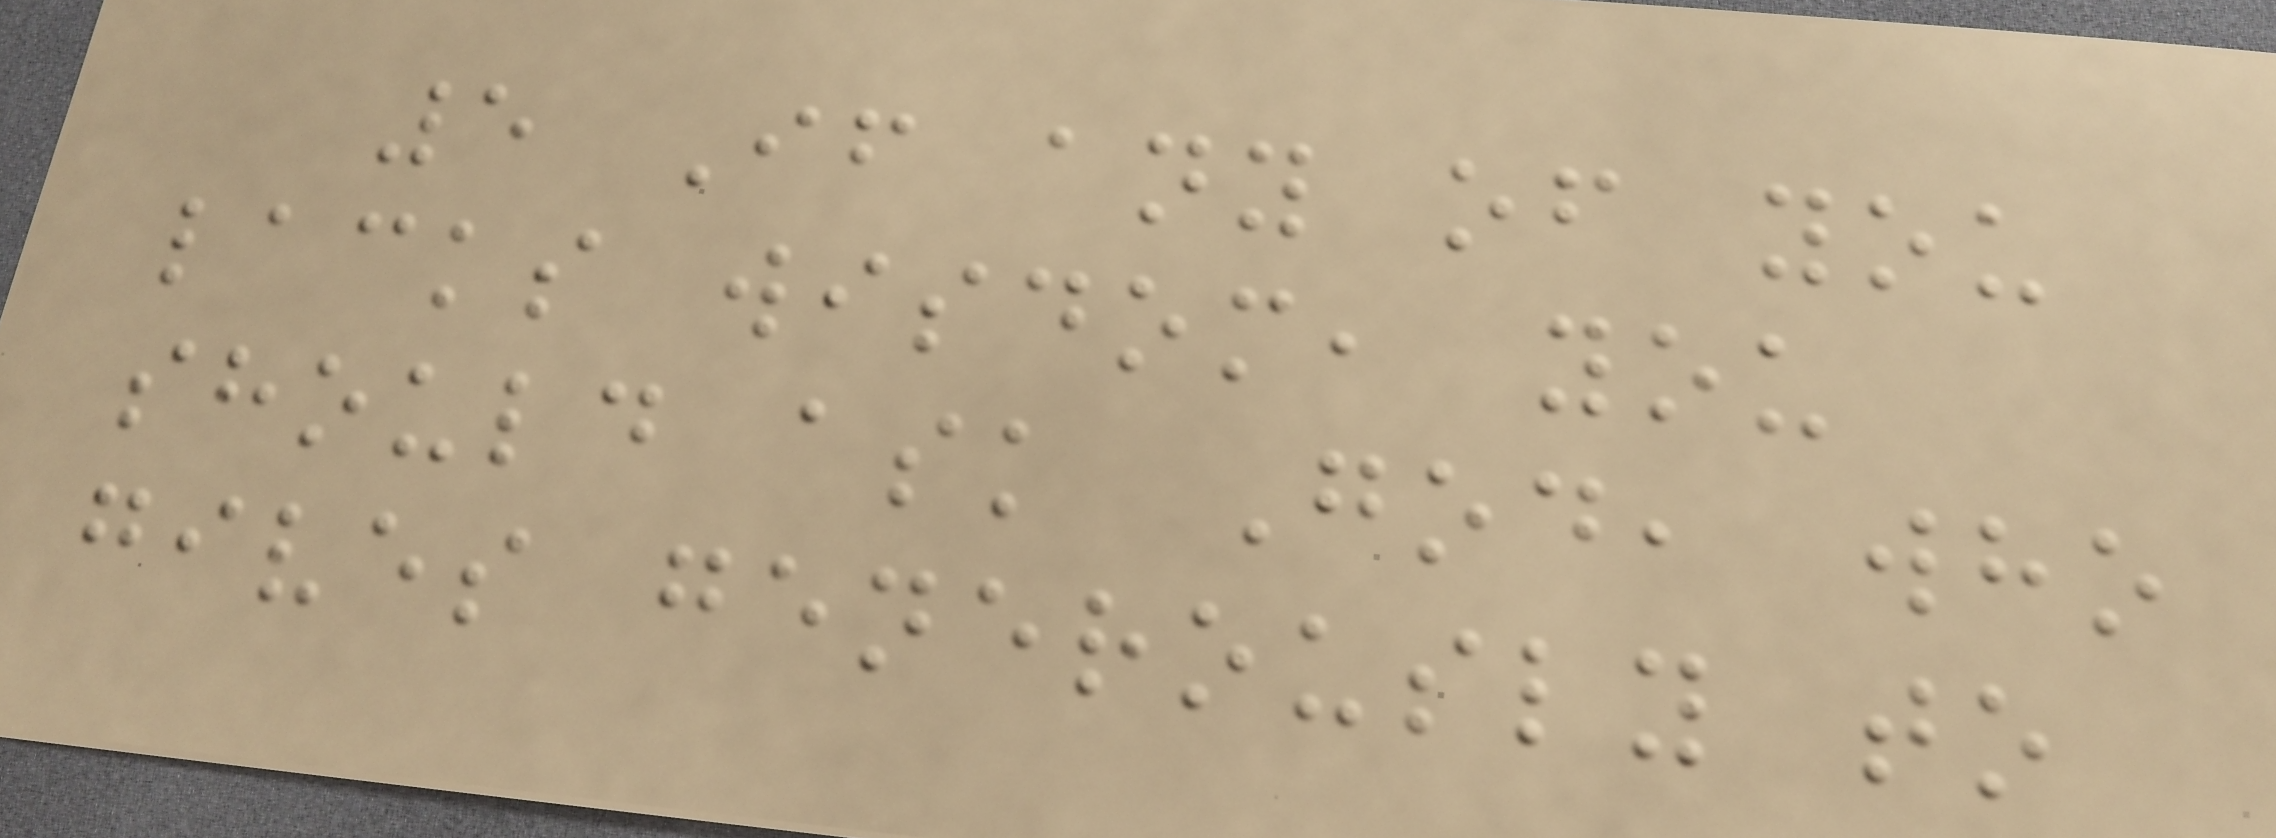5 If any of you
lacks wisdom, you
should ask God, who
gives generously to
